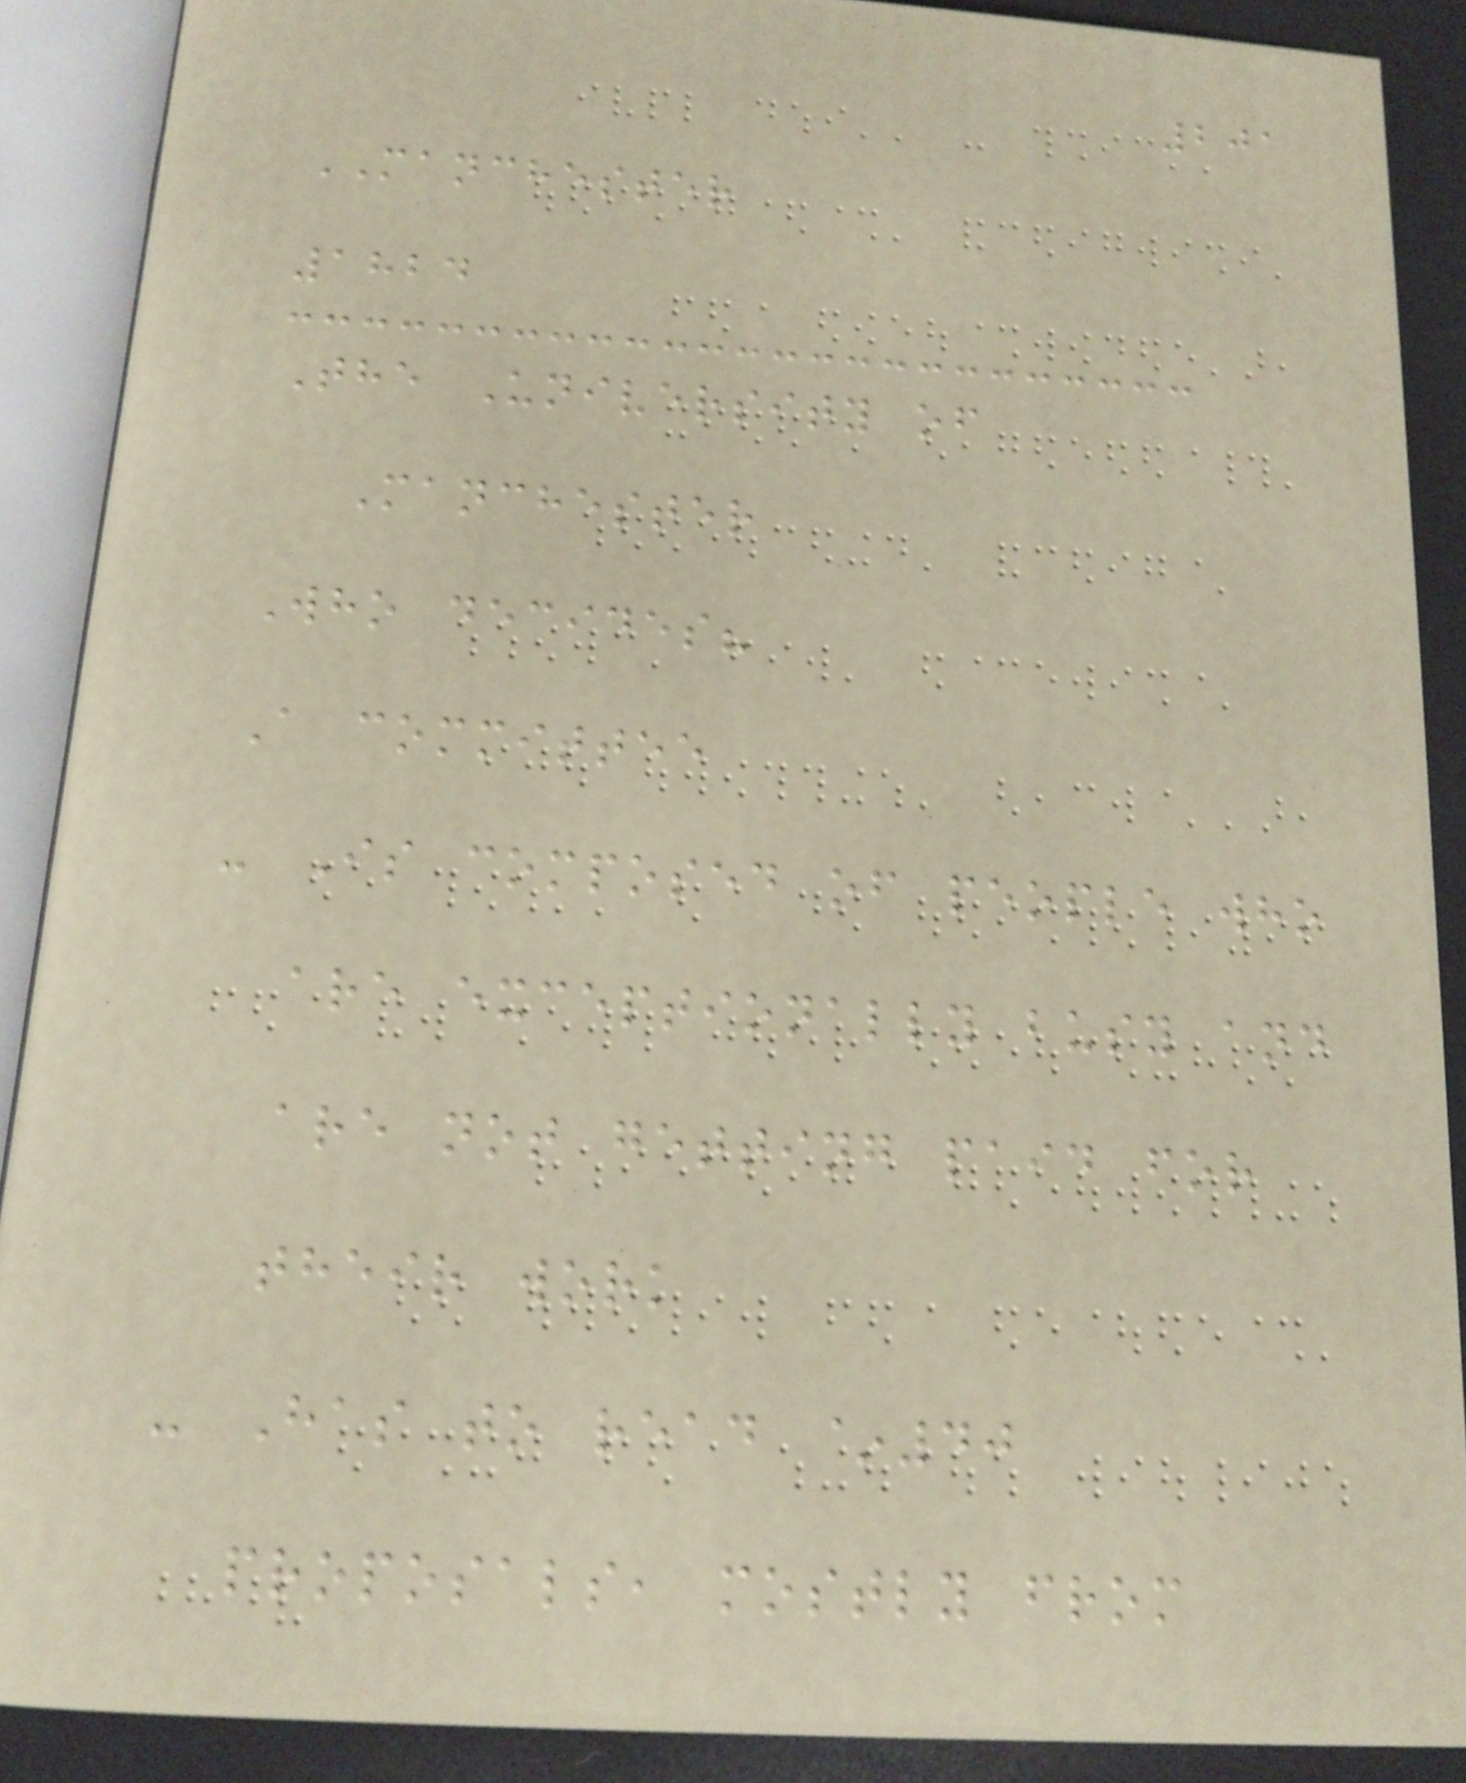201
MANCHESTER
1824
The University of
Manchester
Who decides?
A committee
- Is composed of people who
are exceptionally busy and
are not getting paid for
their work
- Has to read ~40
proposals, mostly from
